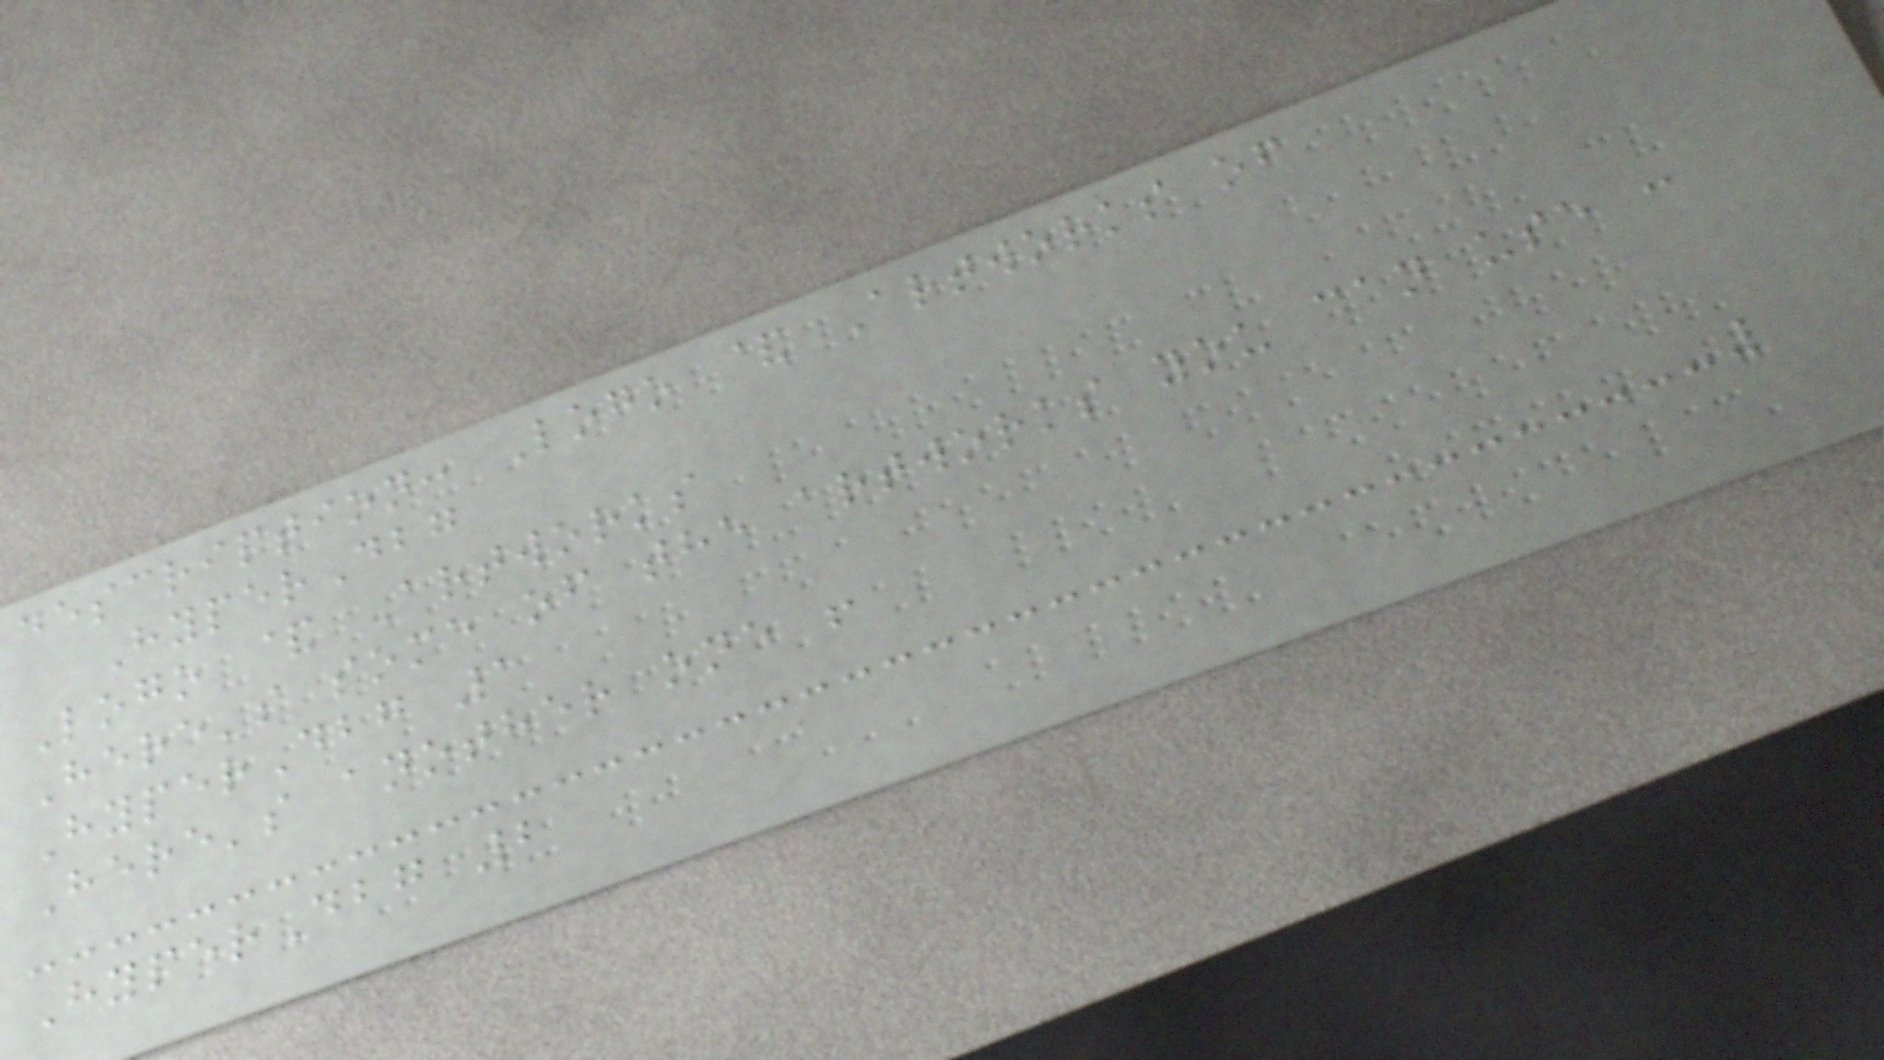description: Logo & Artworks of
HyperDbg
Logo & Artworks
Here's some of the artworks you can use :
HyperDbg 1
Here's another one !
HyperDbg 2
